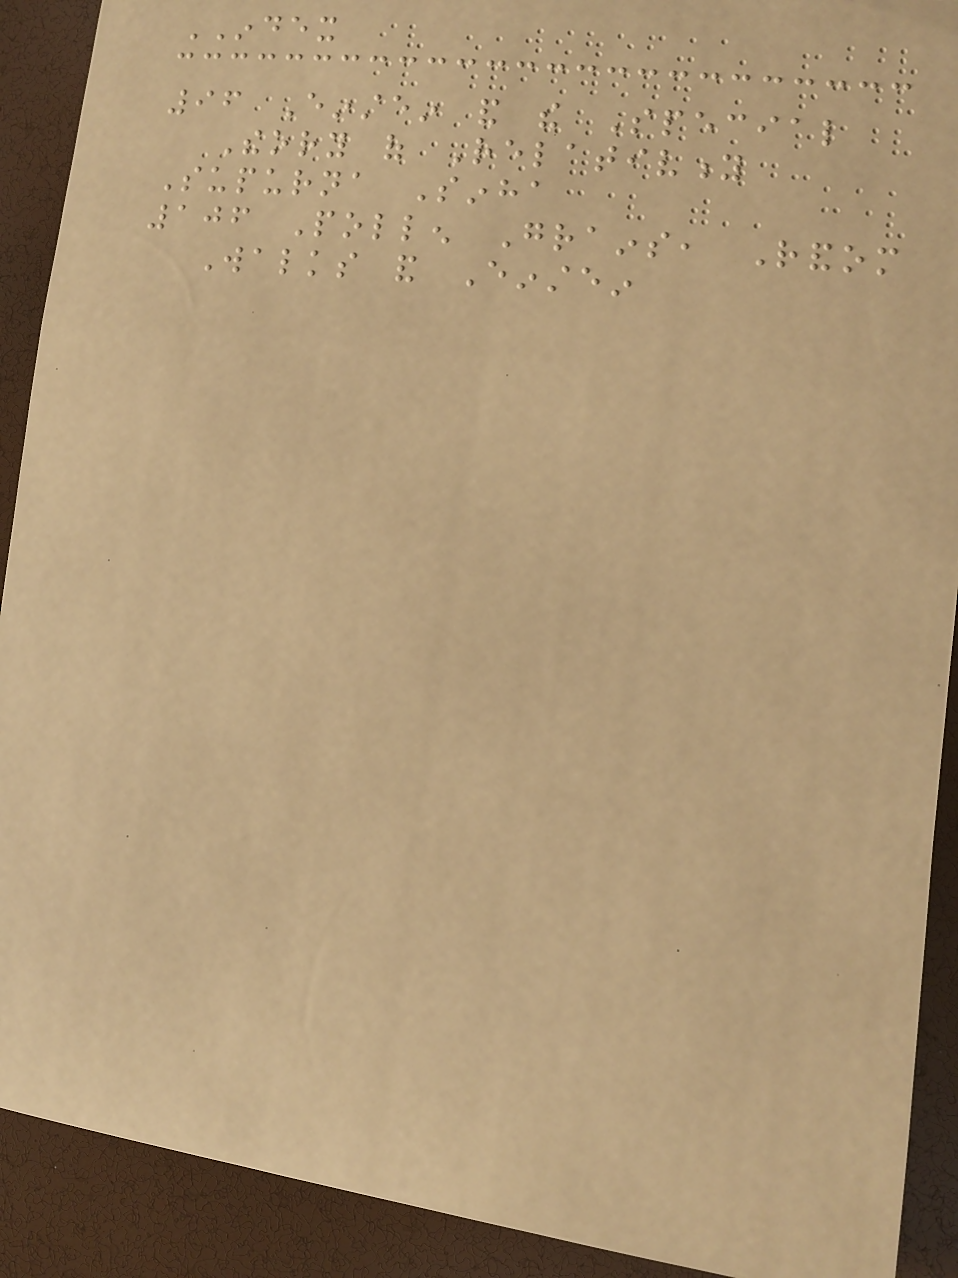INDEX
96 Einstein and the Special
Theory of Relativity
Supurna Sinha
106 Pollen Grains, Random
Walks and Einstein
